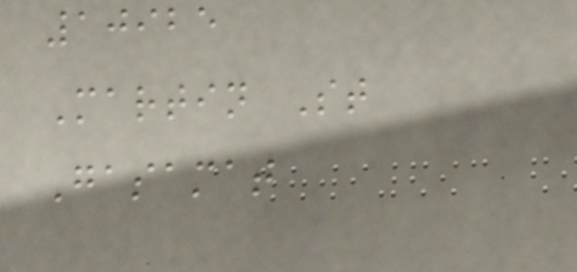10925
Martin St
Gasamat
